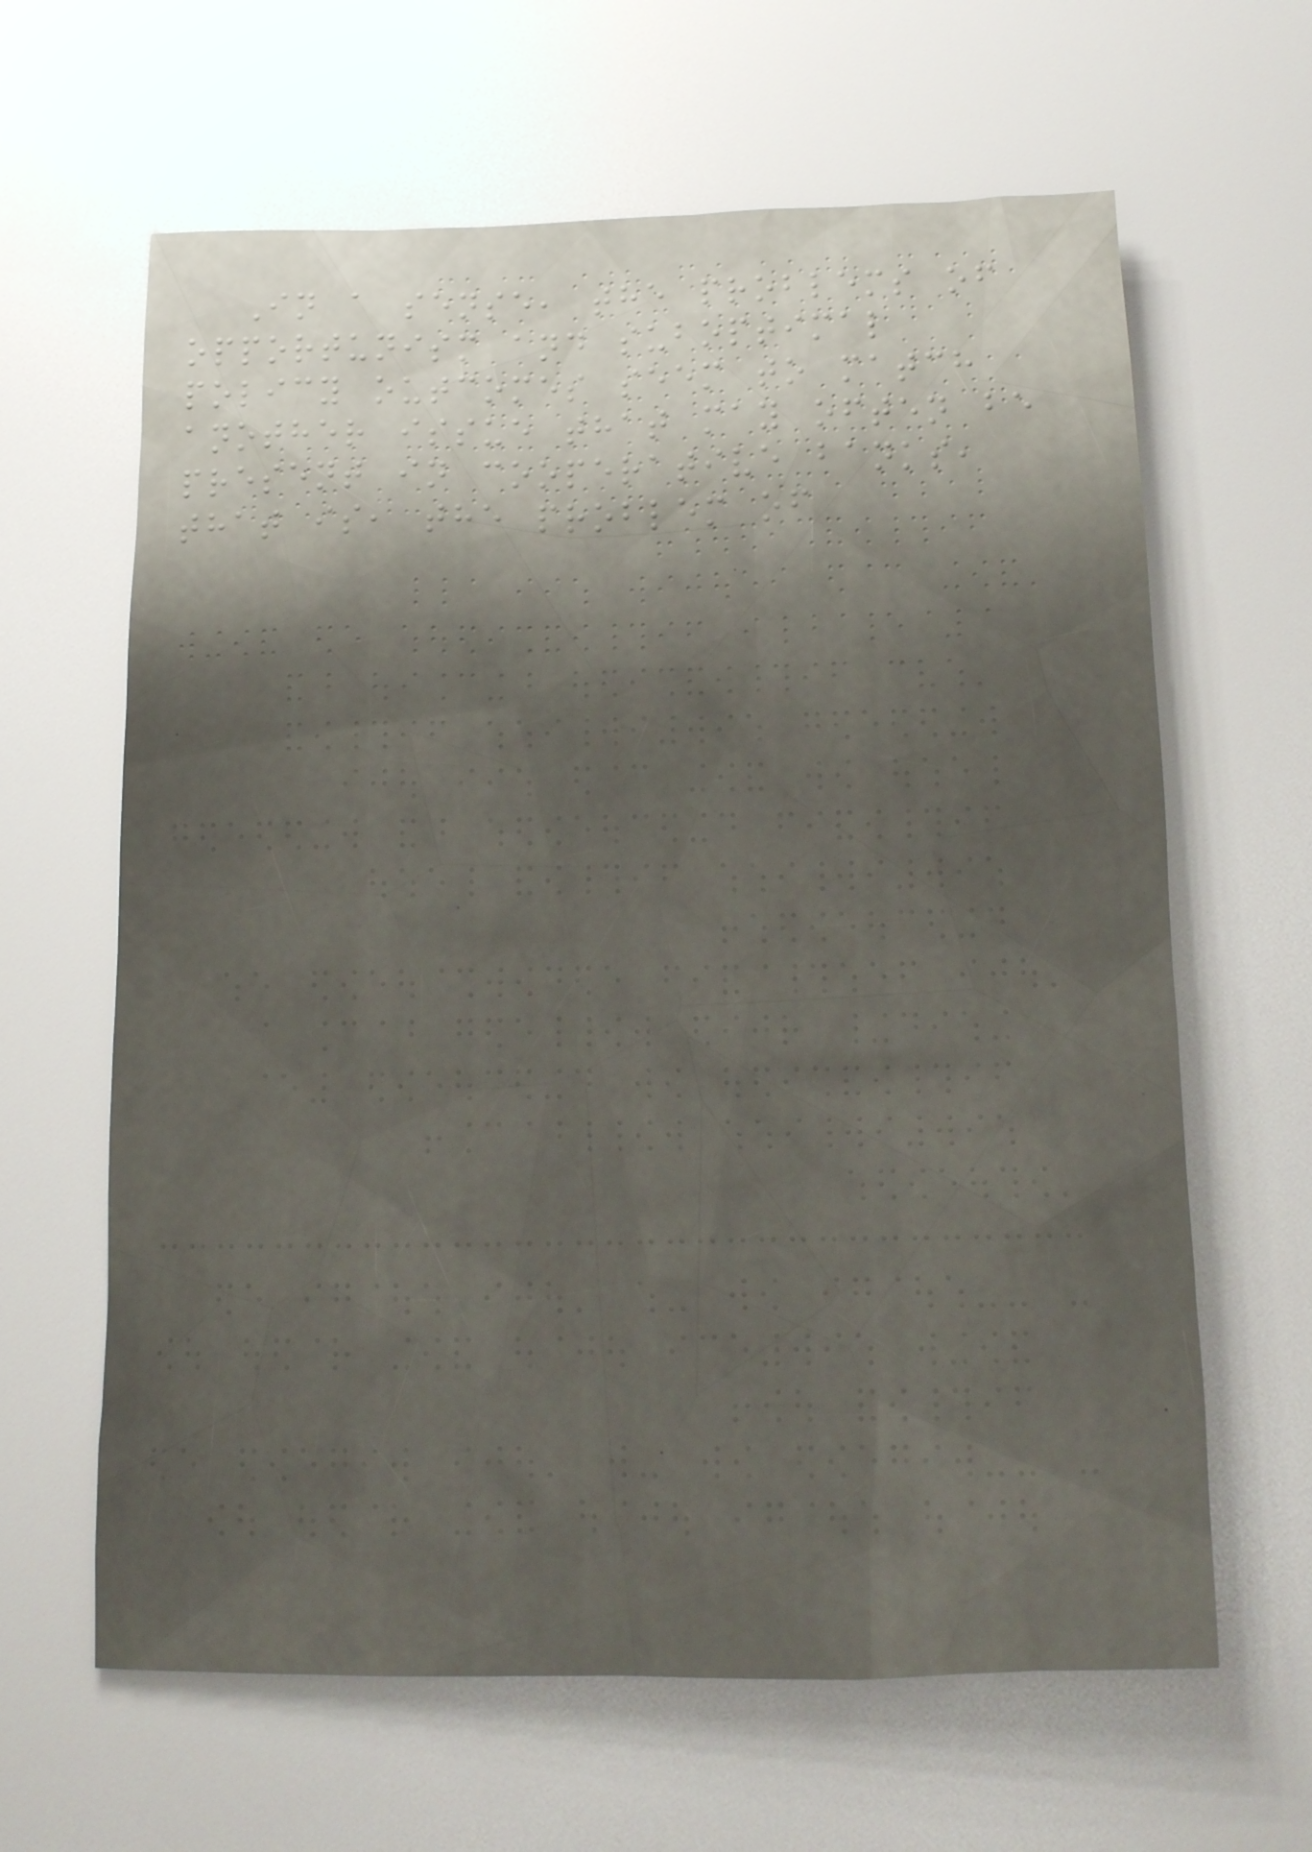In a sense, the problems of
opportunism and suboptimal
policy outcomes seem to match
another issue that may often be
present in cooperative banks,
that is, the problem of
